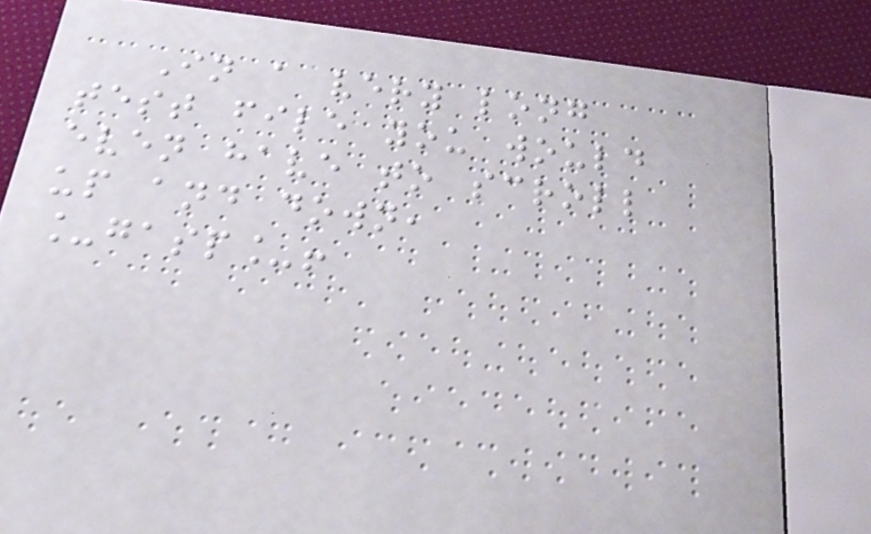In a very long
test file you would
even have to scroll
up and down,
_gasp_!
